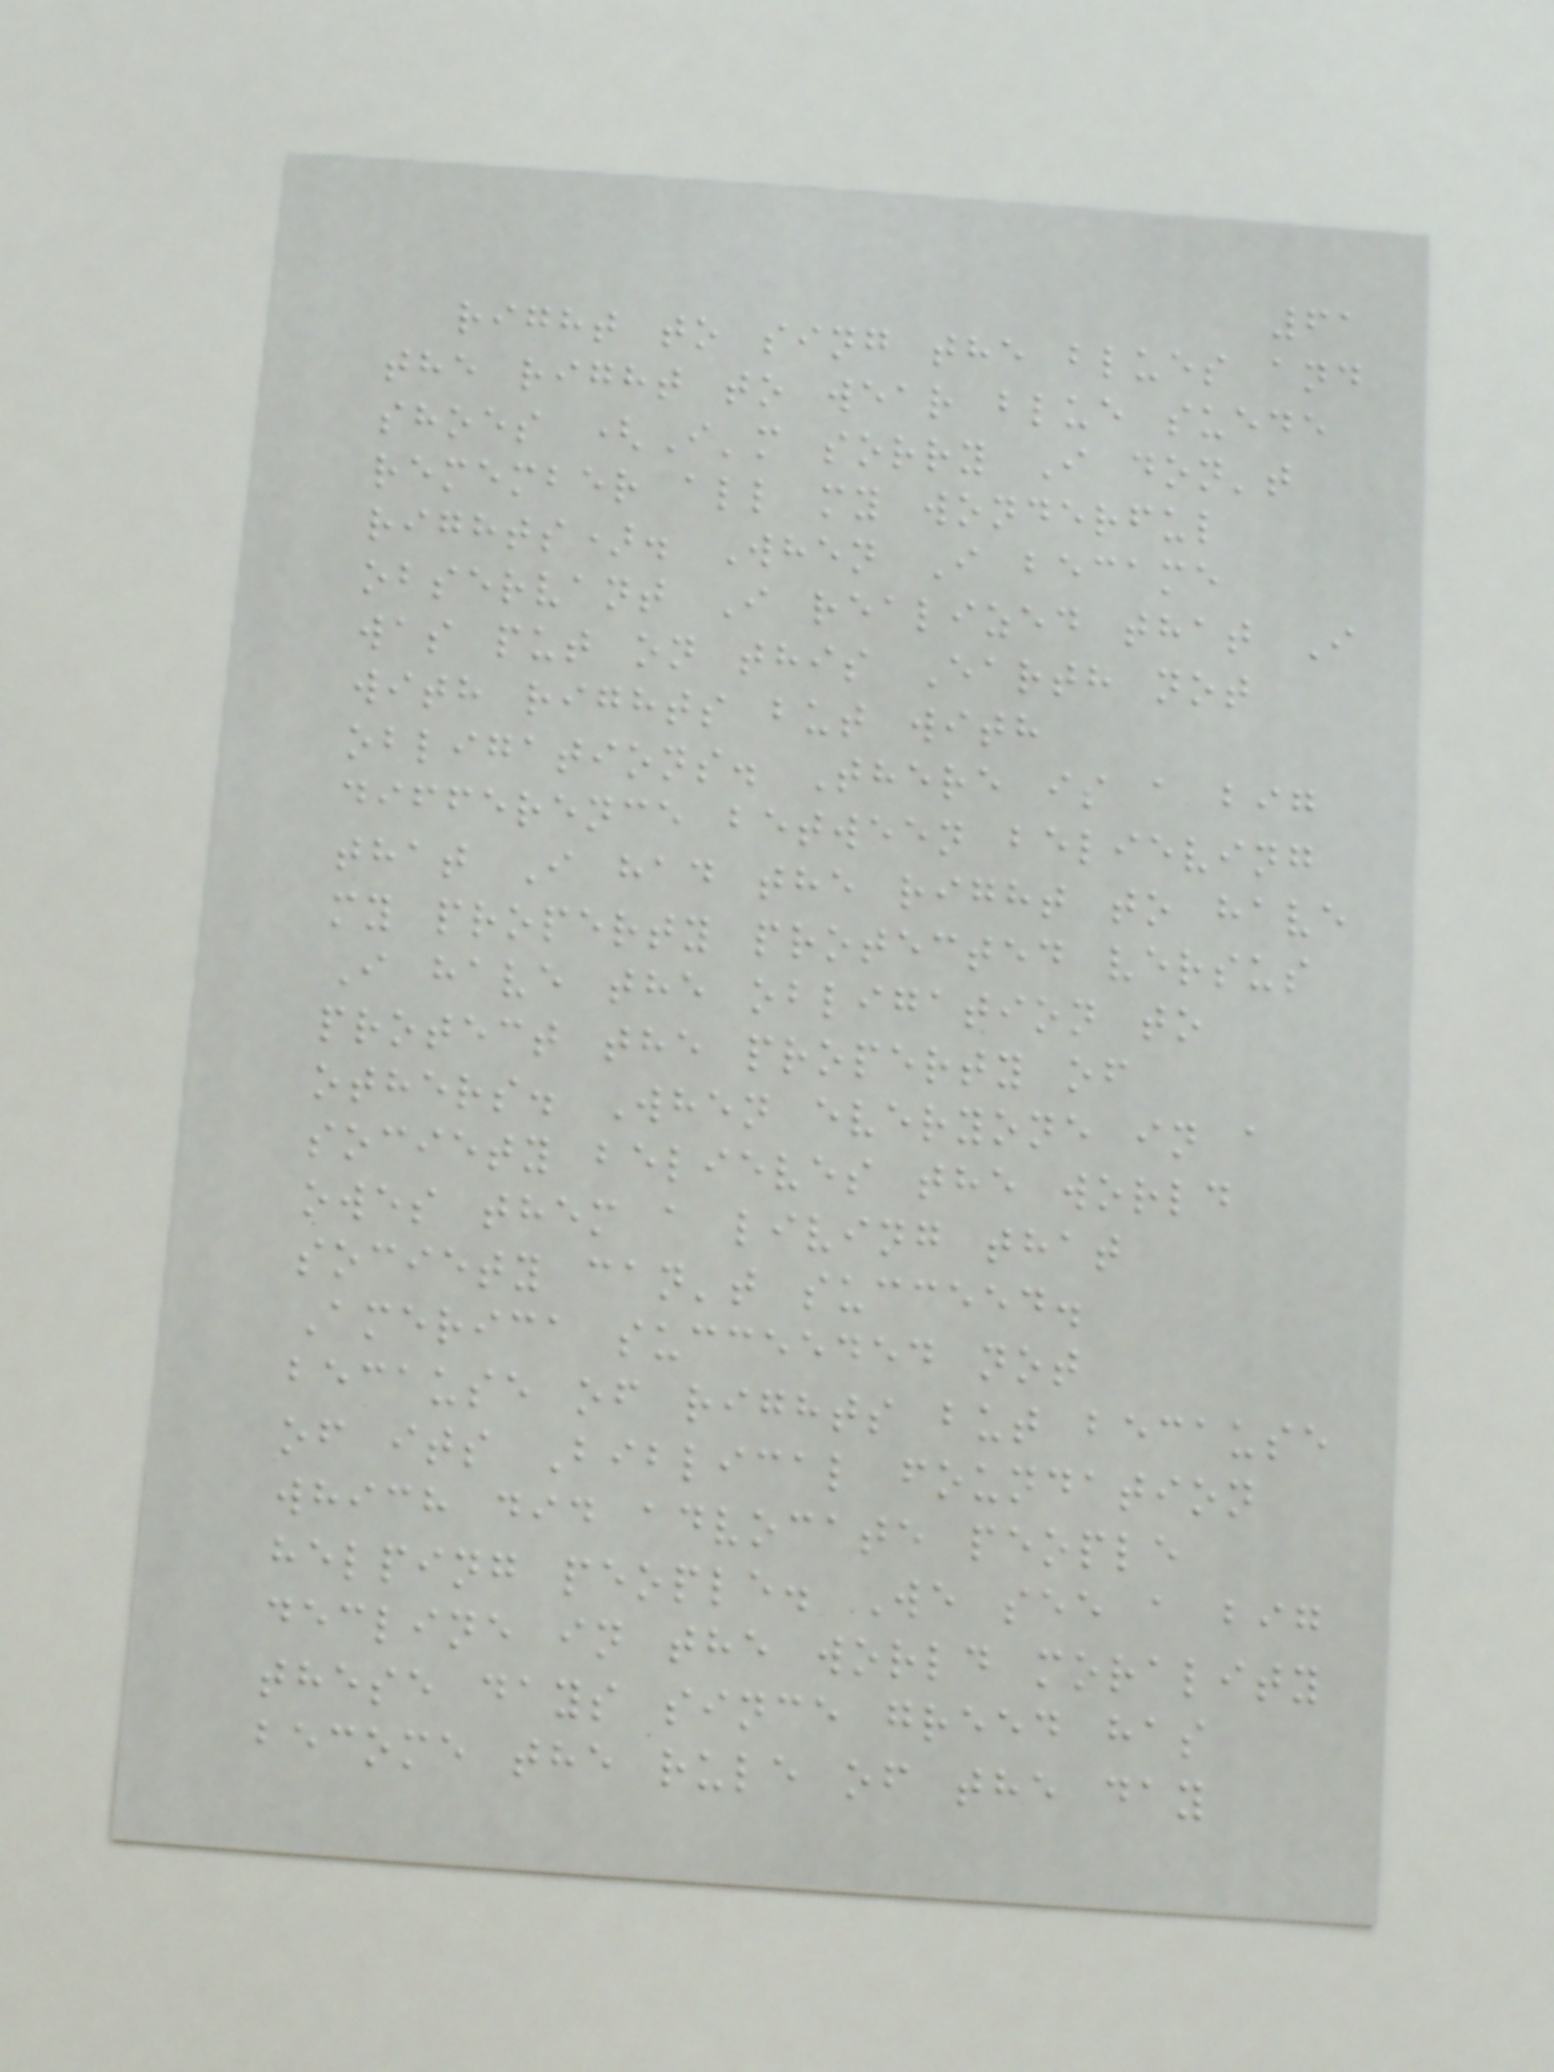61
right to sing the blues and
the right to wear blue suede
shoes (I'm sorry I don't
remember all my wonderful
rights). When I became
observant I realized that I
was put on this Earth not
with rights but with
obligations. There is a big
difference between believing
that I had the right to have
my property protected versus
I have the obligation to
protect the property of
others. When everyone in a
society believes the world
owes them a living that
society can't succeed.
America succeeded not
because of rights but because
of its Biblical foundation
which did advocate people
helping people. We see a big
decline in the world morality
these days since greed has
become the rule of the day
